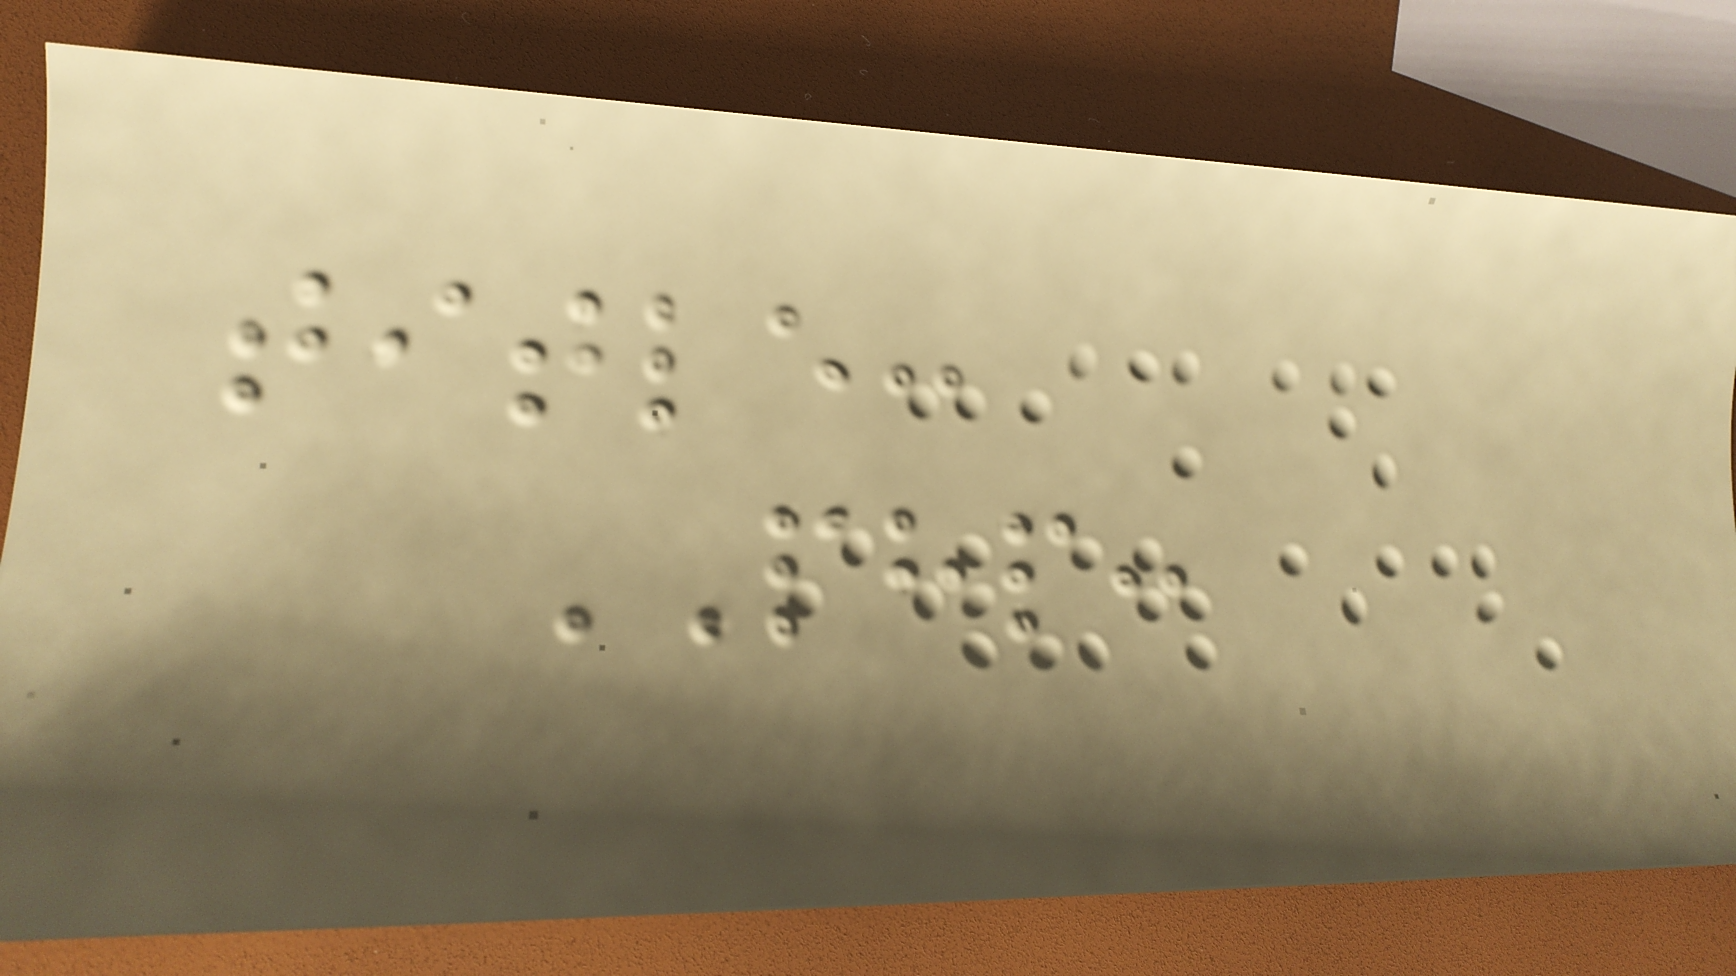title:
PHP:
